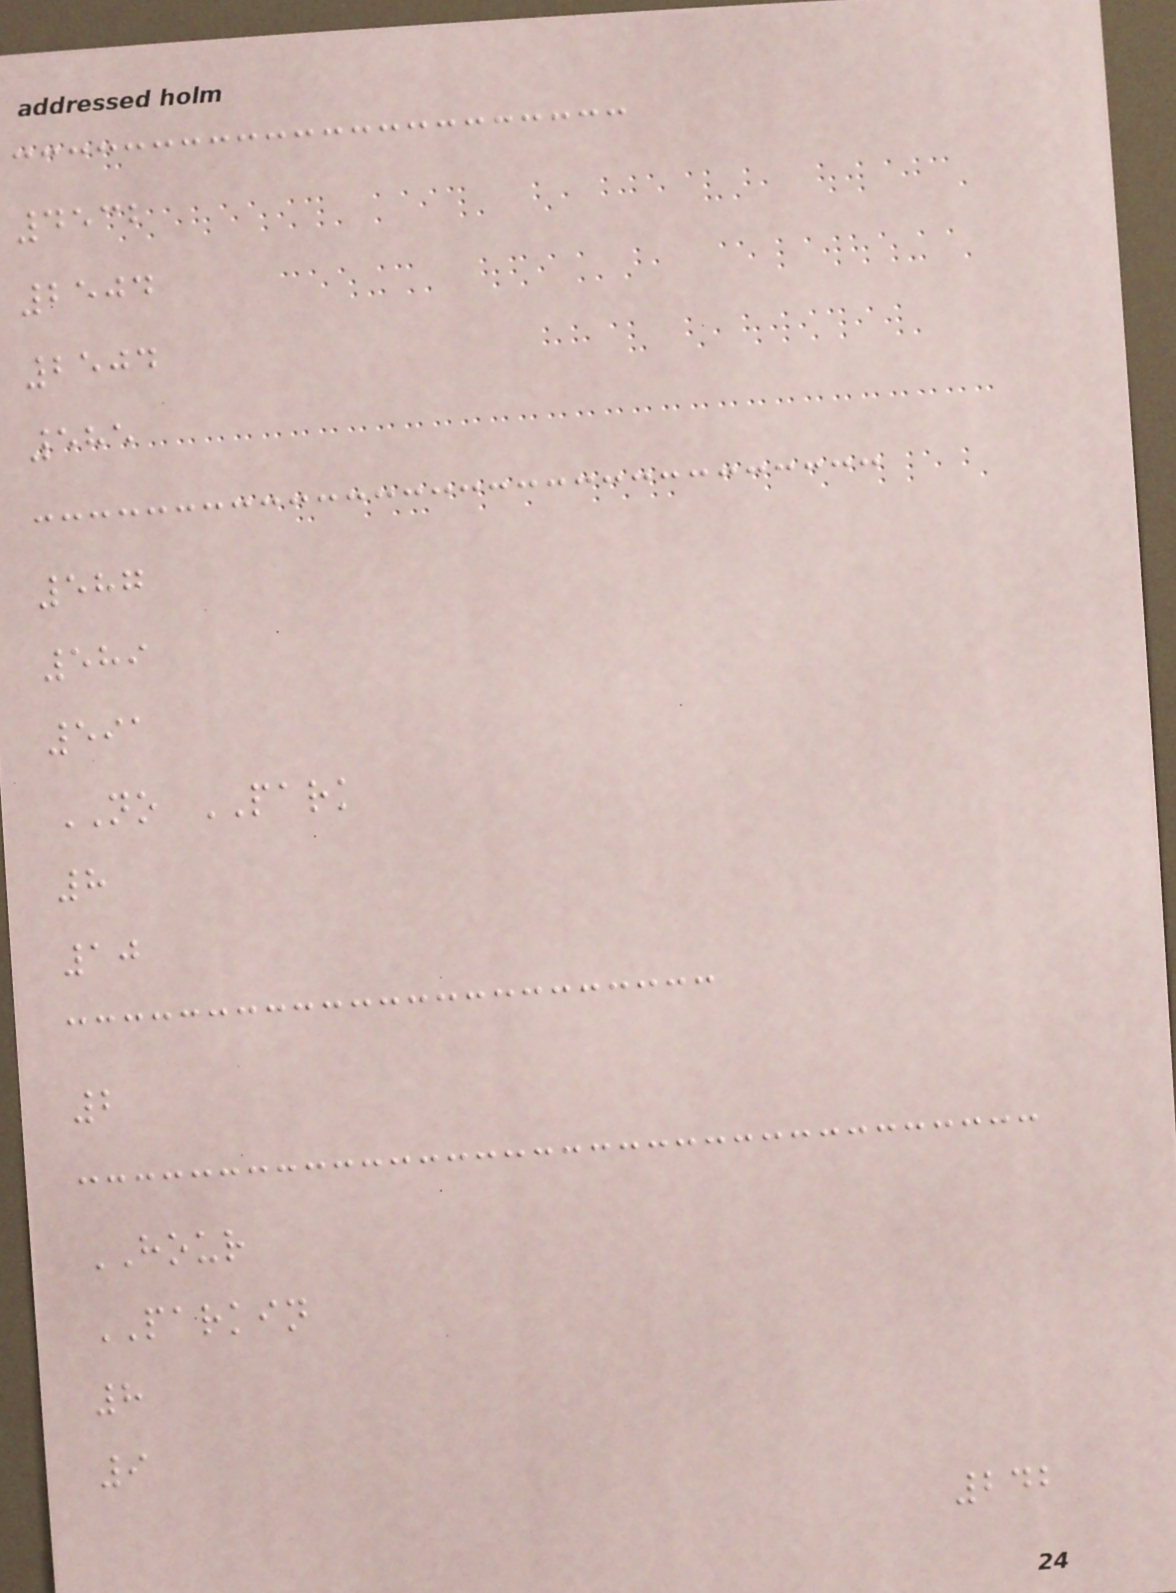4532
2504
2504
585
587
589
591
NO PARK
8
10
2
HOUR
PARKIN
8
9
242
